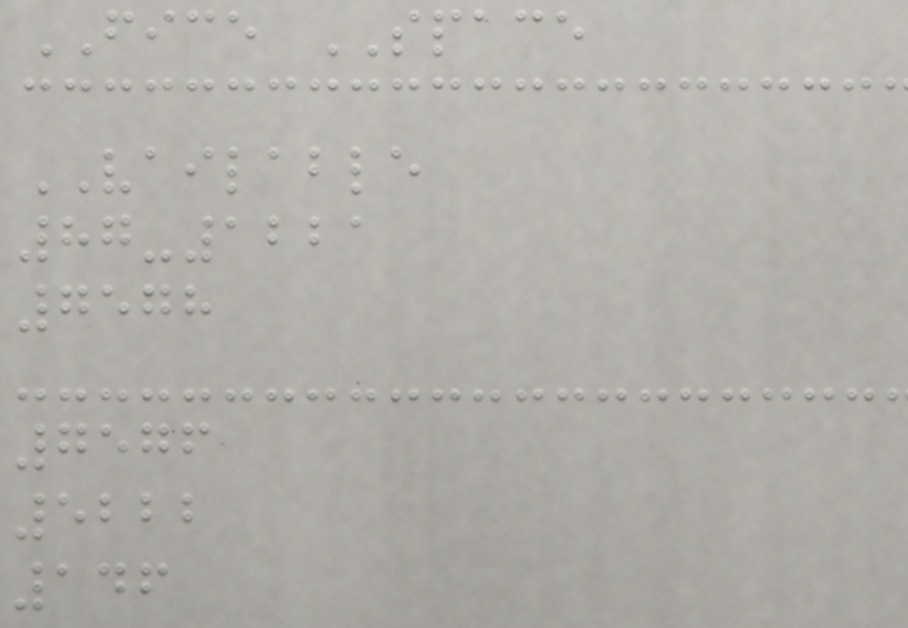FICE SPACE
VAILABLE
87-1221
7578
7576
5222
146
